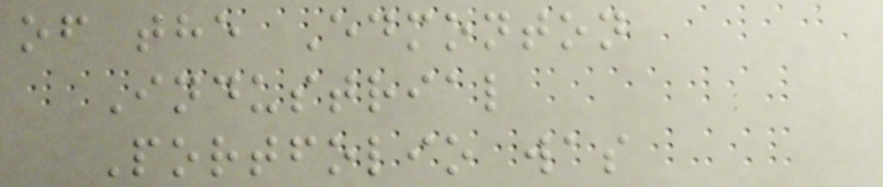of the Edmonton
Industrial
Portfolio was
